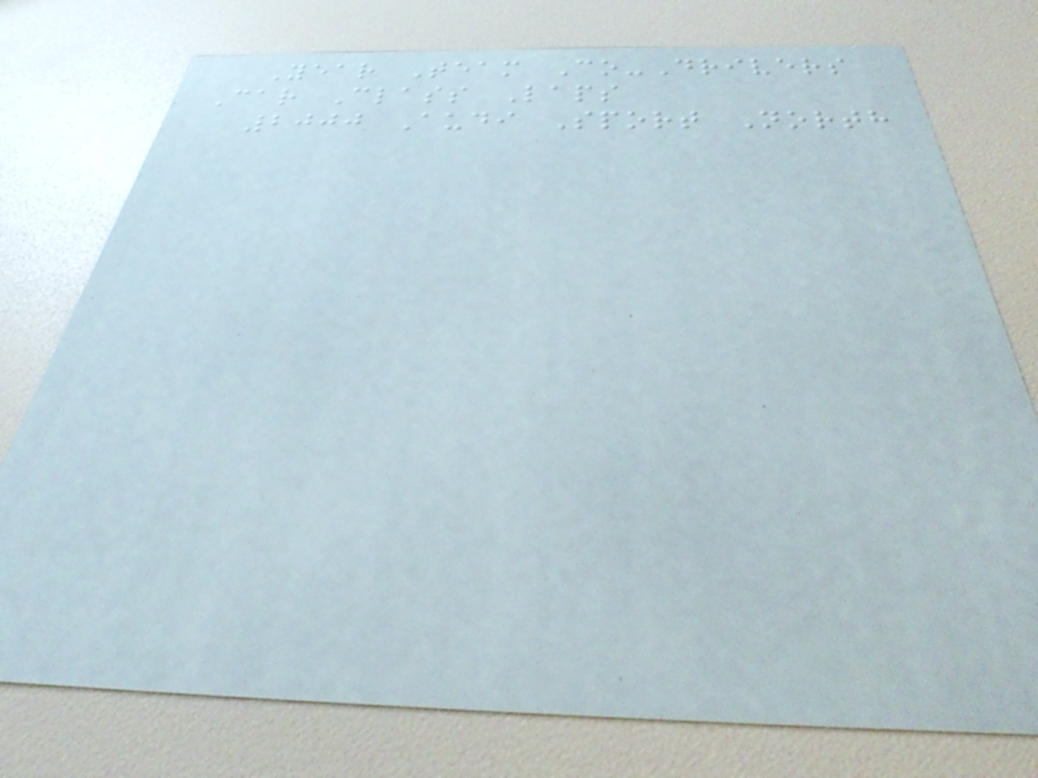Year Team Co-Drivers
Car Class Laps
2000 Audi Sport North
